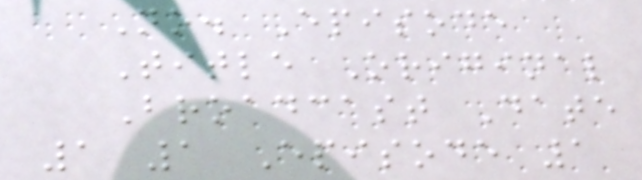No. Episode
Title Original
Broadcast Date
1 1 Episode 1
